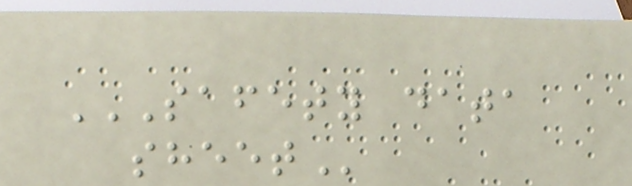SAFETY DATA
SHEET
